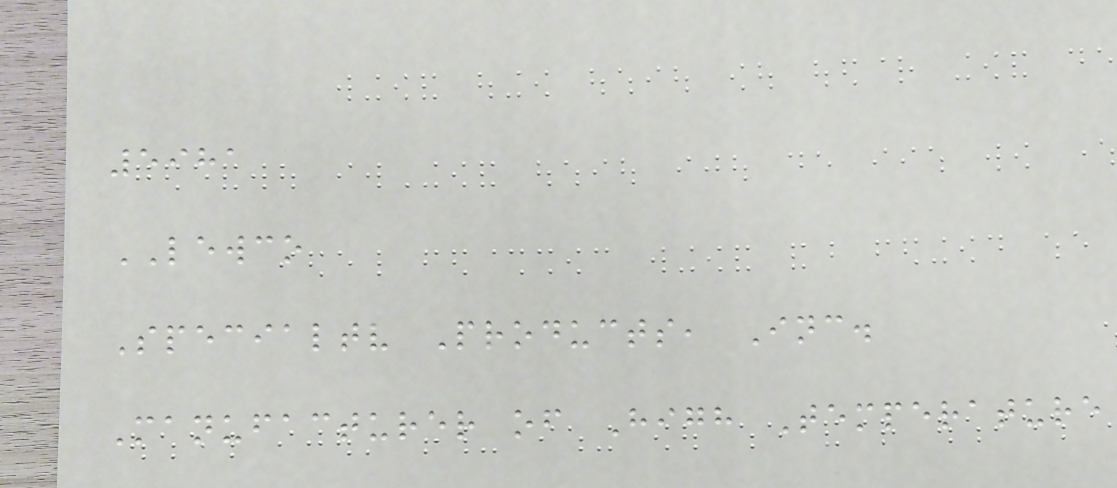5981
LEWCO
Specialtv Products, Inc.
Manufacturer of High Temperature
